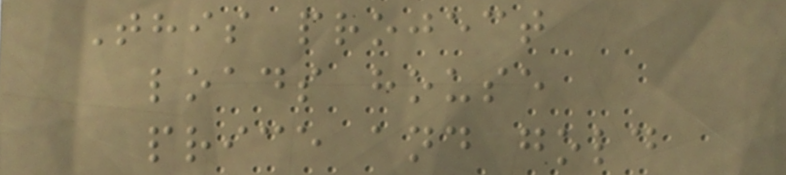This project
loads house
price and gold
